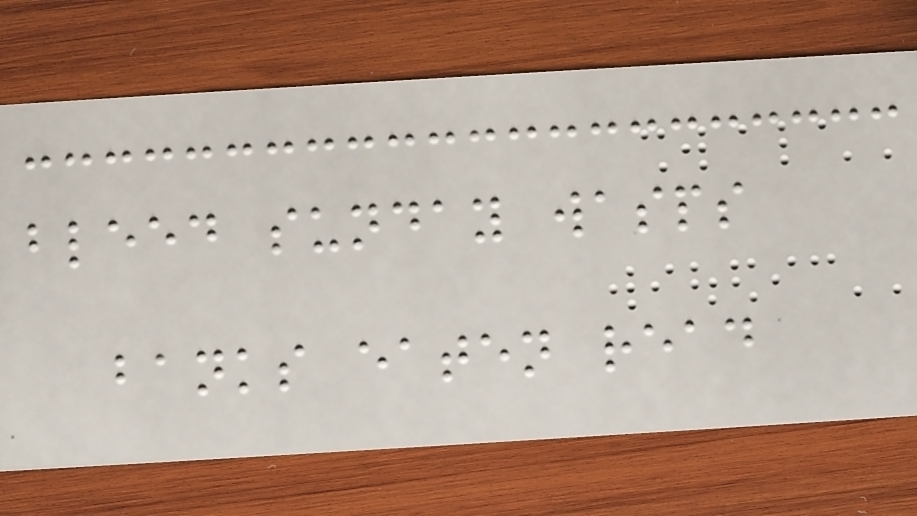bleed sunday wasps
banks eaten read
